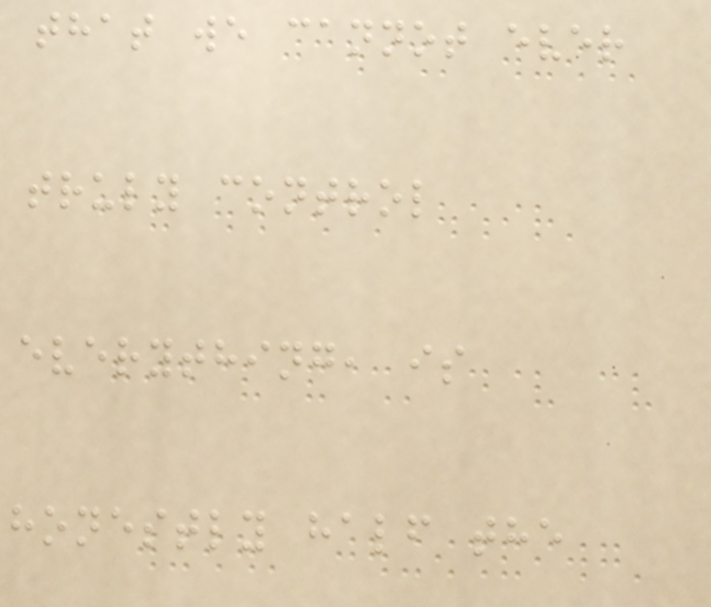that we cannot ever
truly control
everything, is
honestly half the
